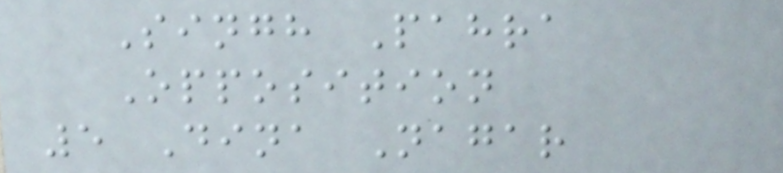Singh Pahra
Opposition
5 Dina Nagar
